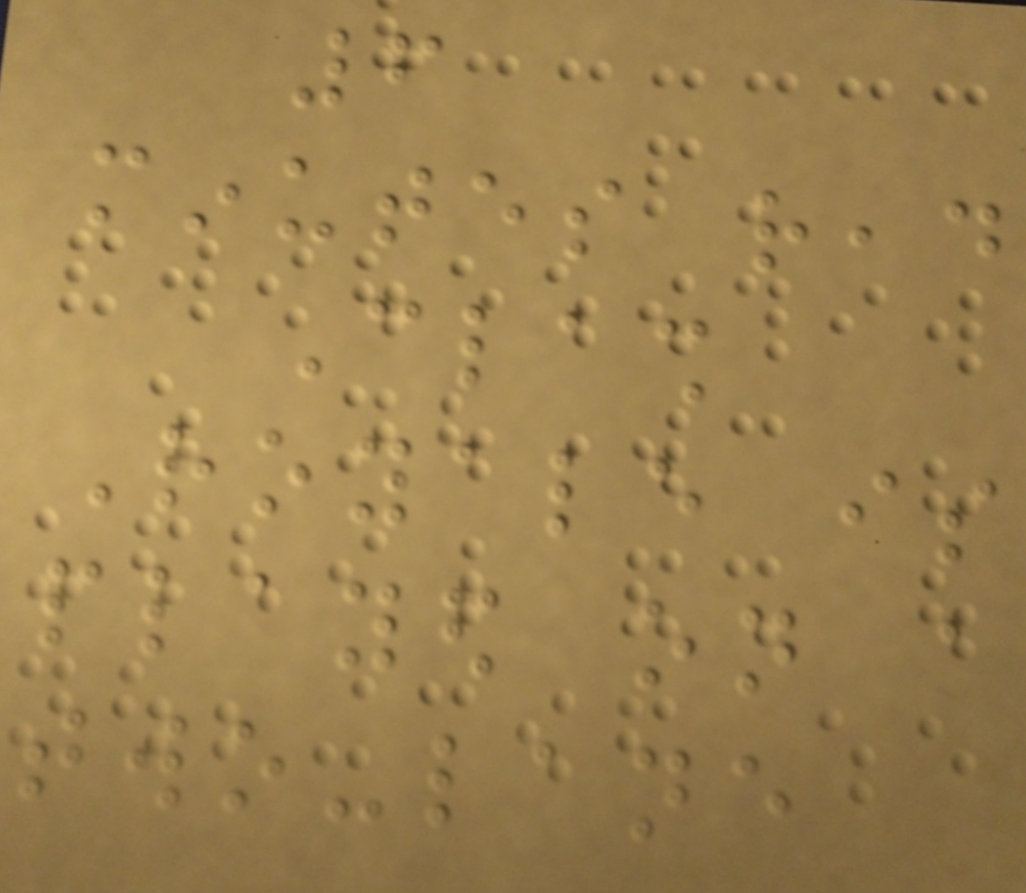6
minutes read
Clash
Royale is
played on a
two-lane
